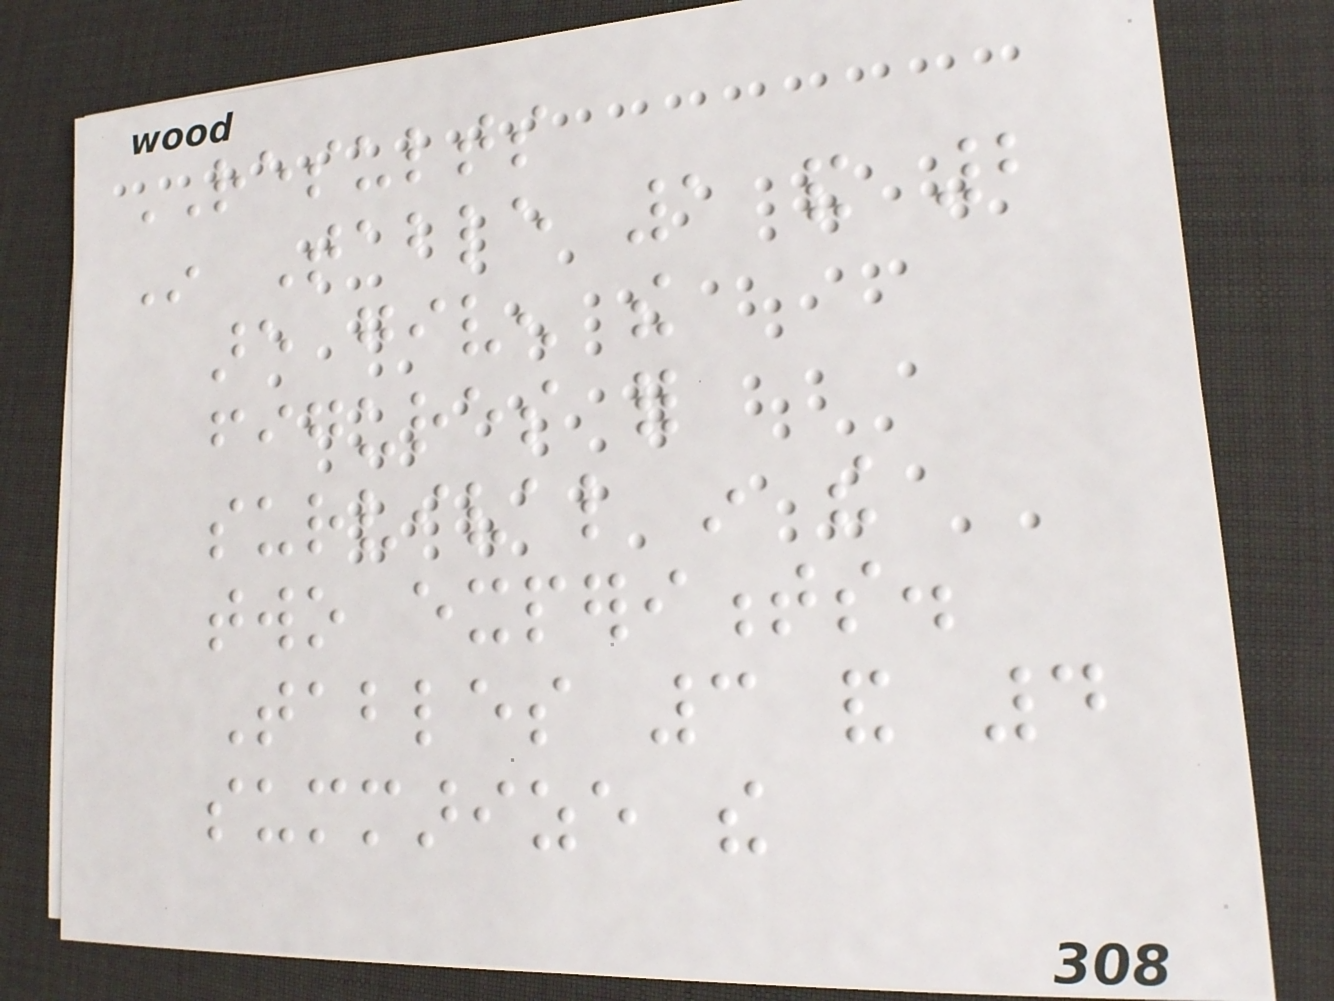RESULTS
In Table 1 and 2
are given the
figures for
survival in the
two experiments.
Tables 3 and 4
summarize the
